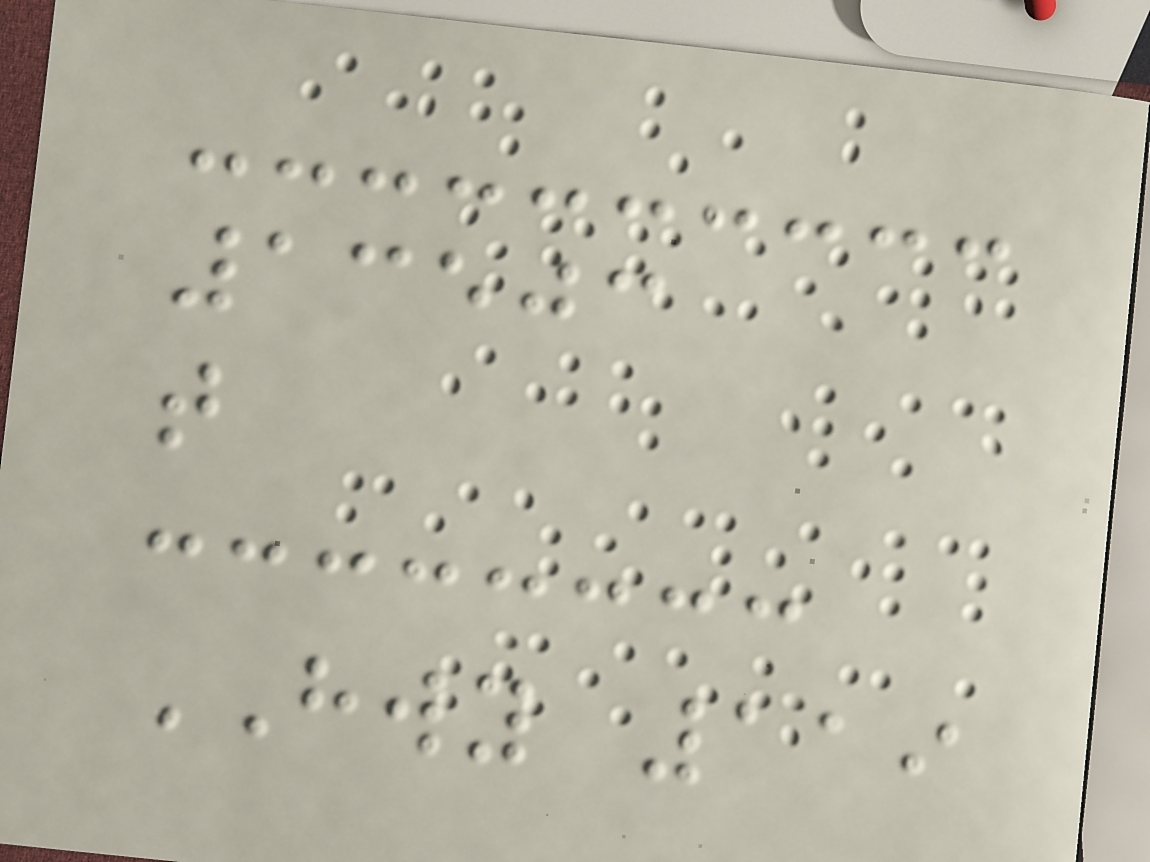13503
t
HWY 119
